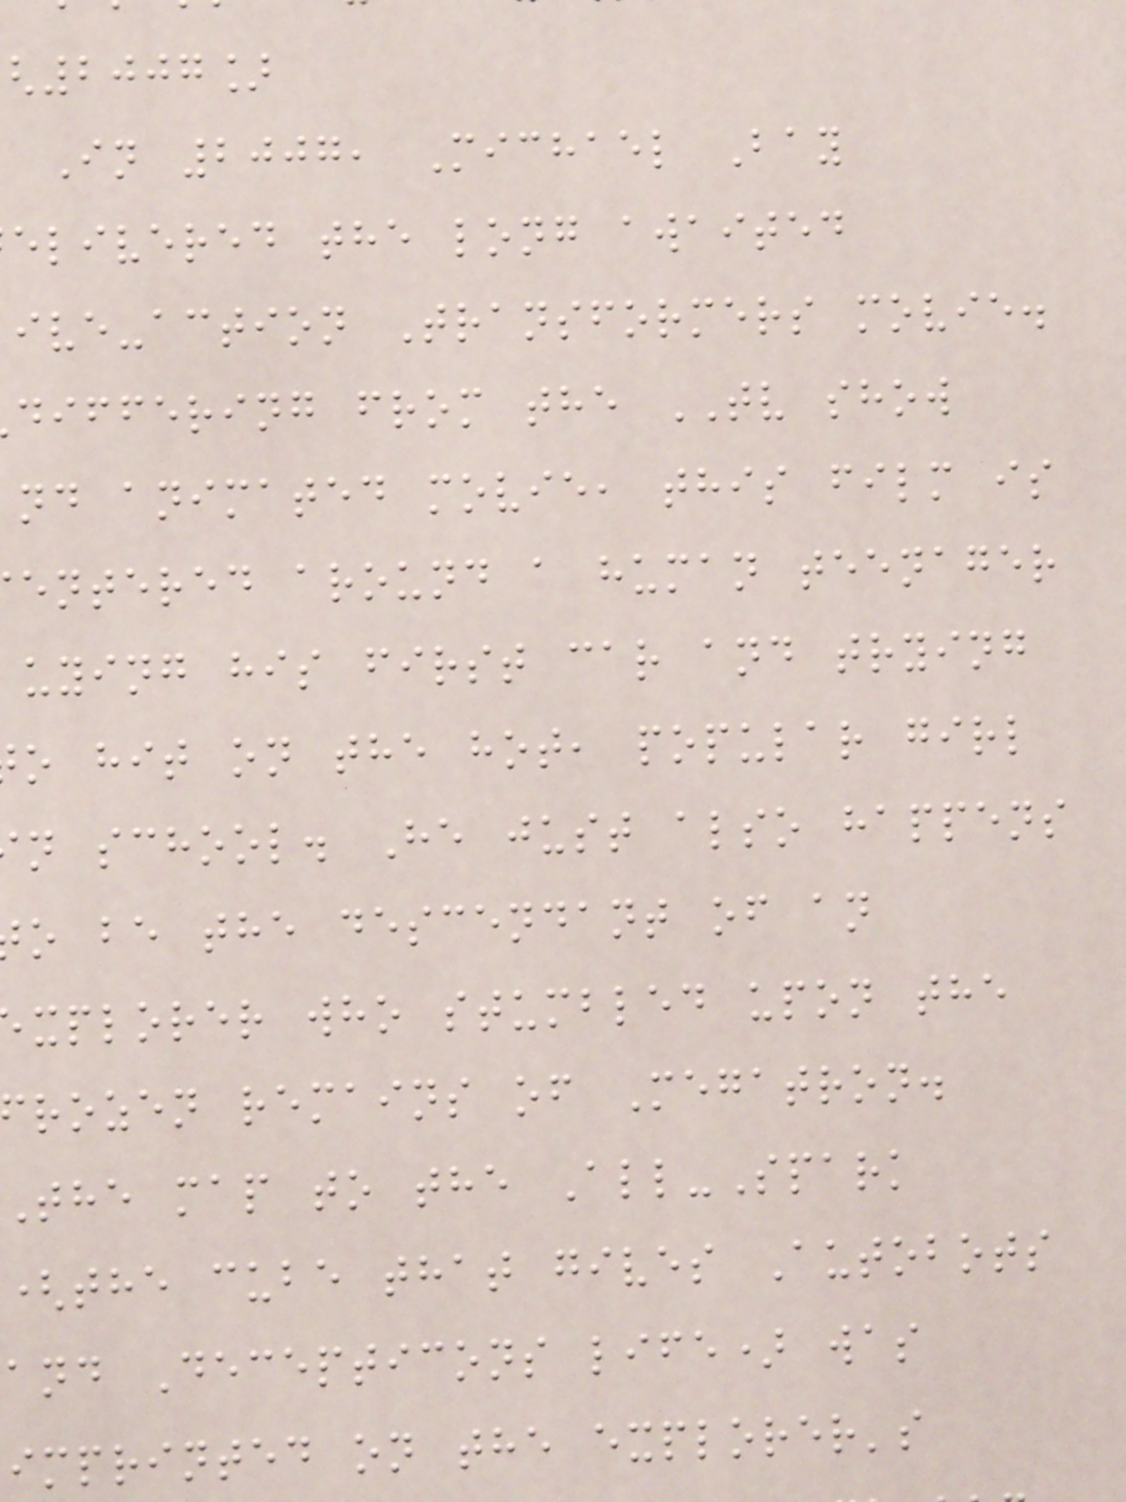2007]
In 2007, Michael Bay
elivered the long awaited
ive-action Transformers movie.
differing from the TV show
nd animated movie, this film is
entered around a human teenager
uying his first car and trying
o hit on the hot, popular girl
n school. He just also happens
o be the descendant of an
xplorer who stumbled upon the
rozen remains of Megatron.
The map to the All-Spark
(the cube that gives Autobots
and Decepticons life) was
imprinted on the explorer's
